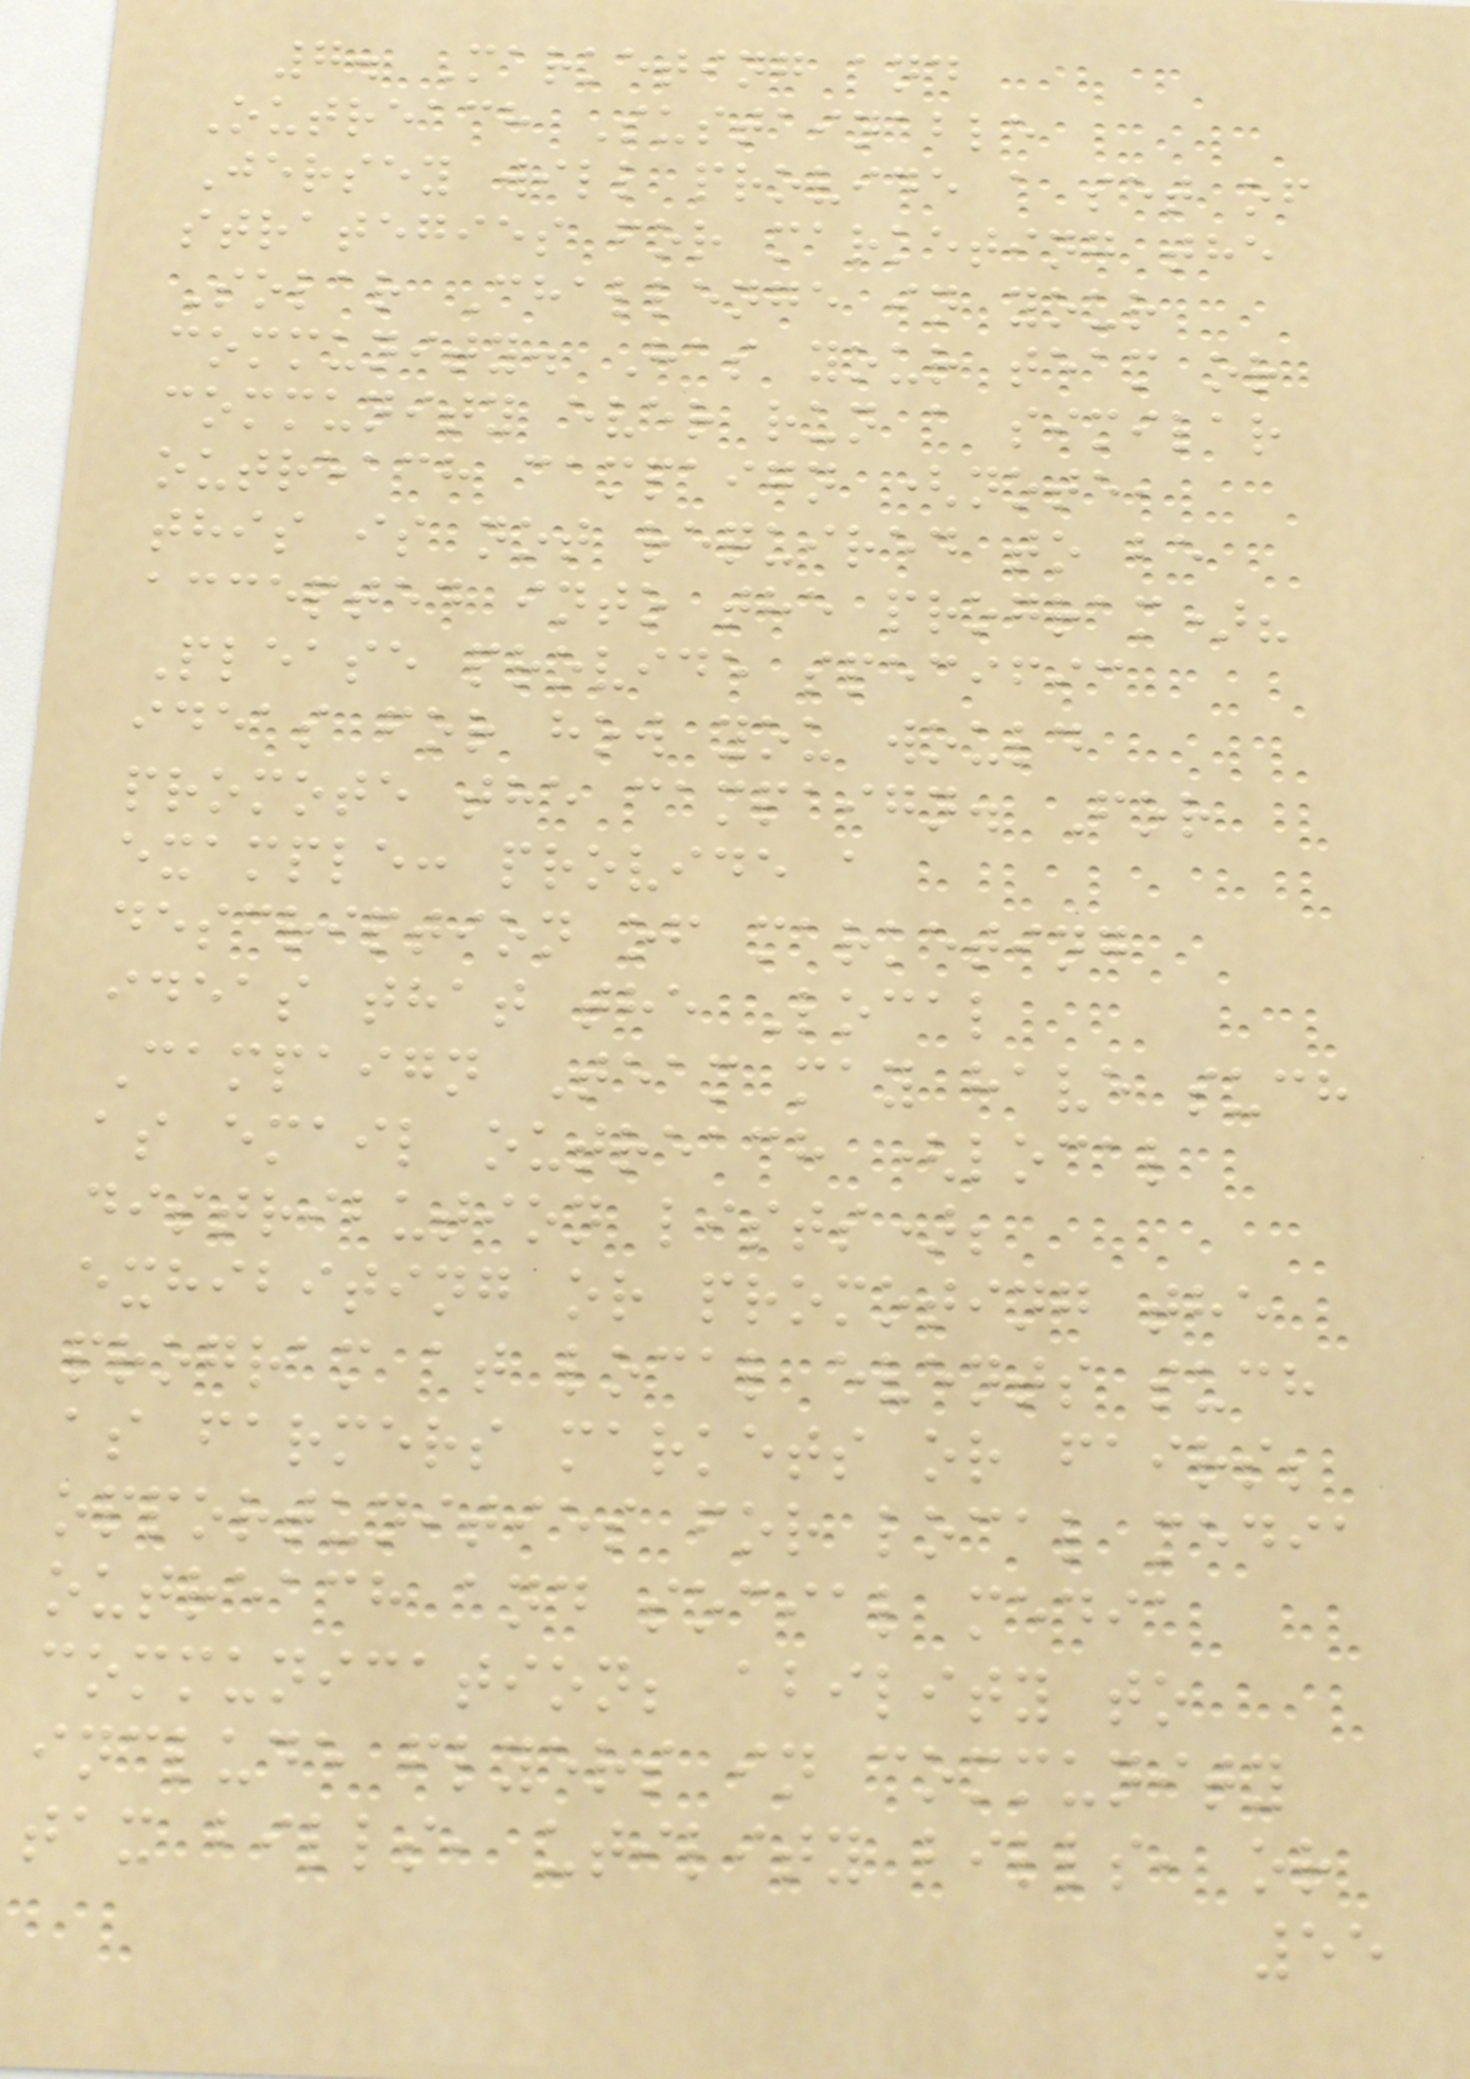7. Marketing and
Outreach Sustainable
Jersey will provide a set of
strategies for marketing the
Solar Challenge in your
community. Has your team or
community ever run a similar
outreach campaign (note,
this is not required to be
accepted into the program)?
Please provide specific
ideas for how you would
promote the campaign. For
example: provide a
description of marketing
ideas that the Local
Campaign Team may have such
as email outreach (local
distribution lists);
exhibiting or promoting the
program at local events such
as farmers markets or fairs;
opportunities for local media
outreach and social media
communication; ability to
include flyers in community
tax bills, utility bills, or
55
